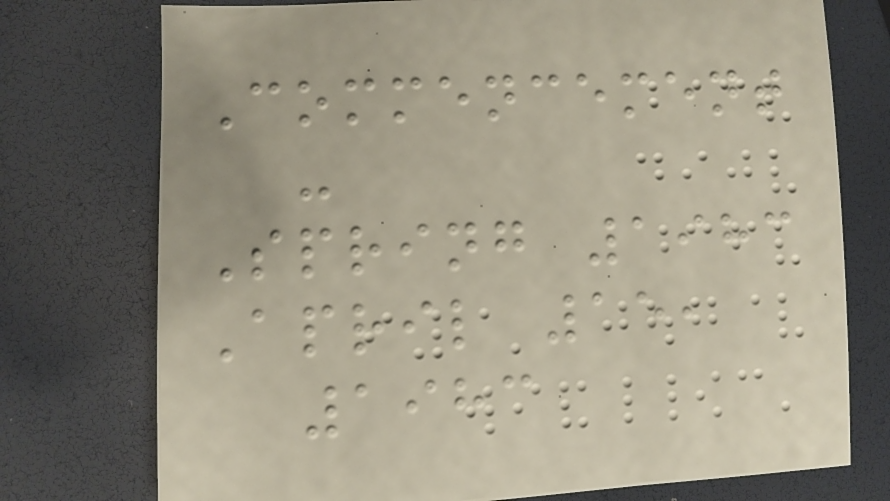Commencement
-
Spring 1983
April 15,
1983
